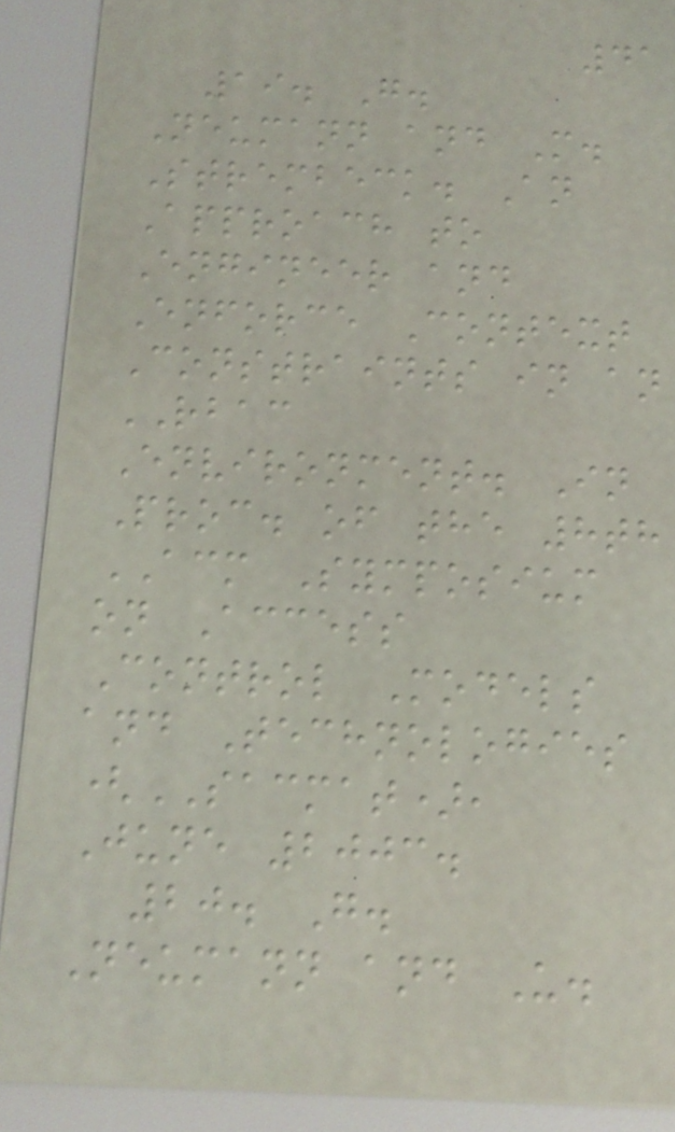41
19. G.
Neumann and M.
Strembeck. An
Approach to
Engineer and
Enforce Context
Constraints in an
RBAC
Environment. In
Proc. of the 8th
ACM Symposium
on Access
Control Models
and Technologies
(SACMAT),
June 2003.
20. G.
Neumann and U.
